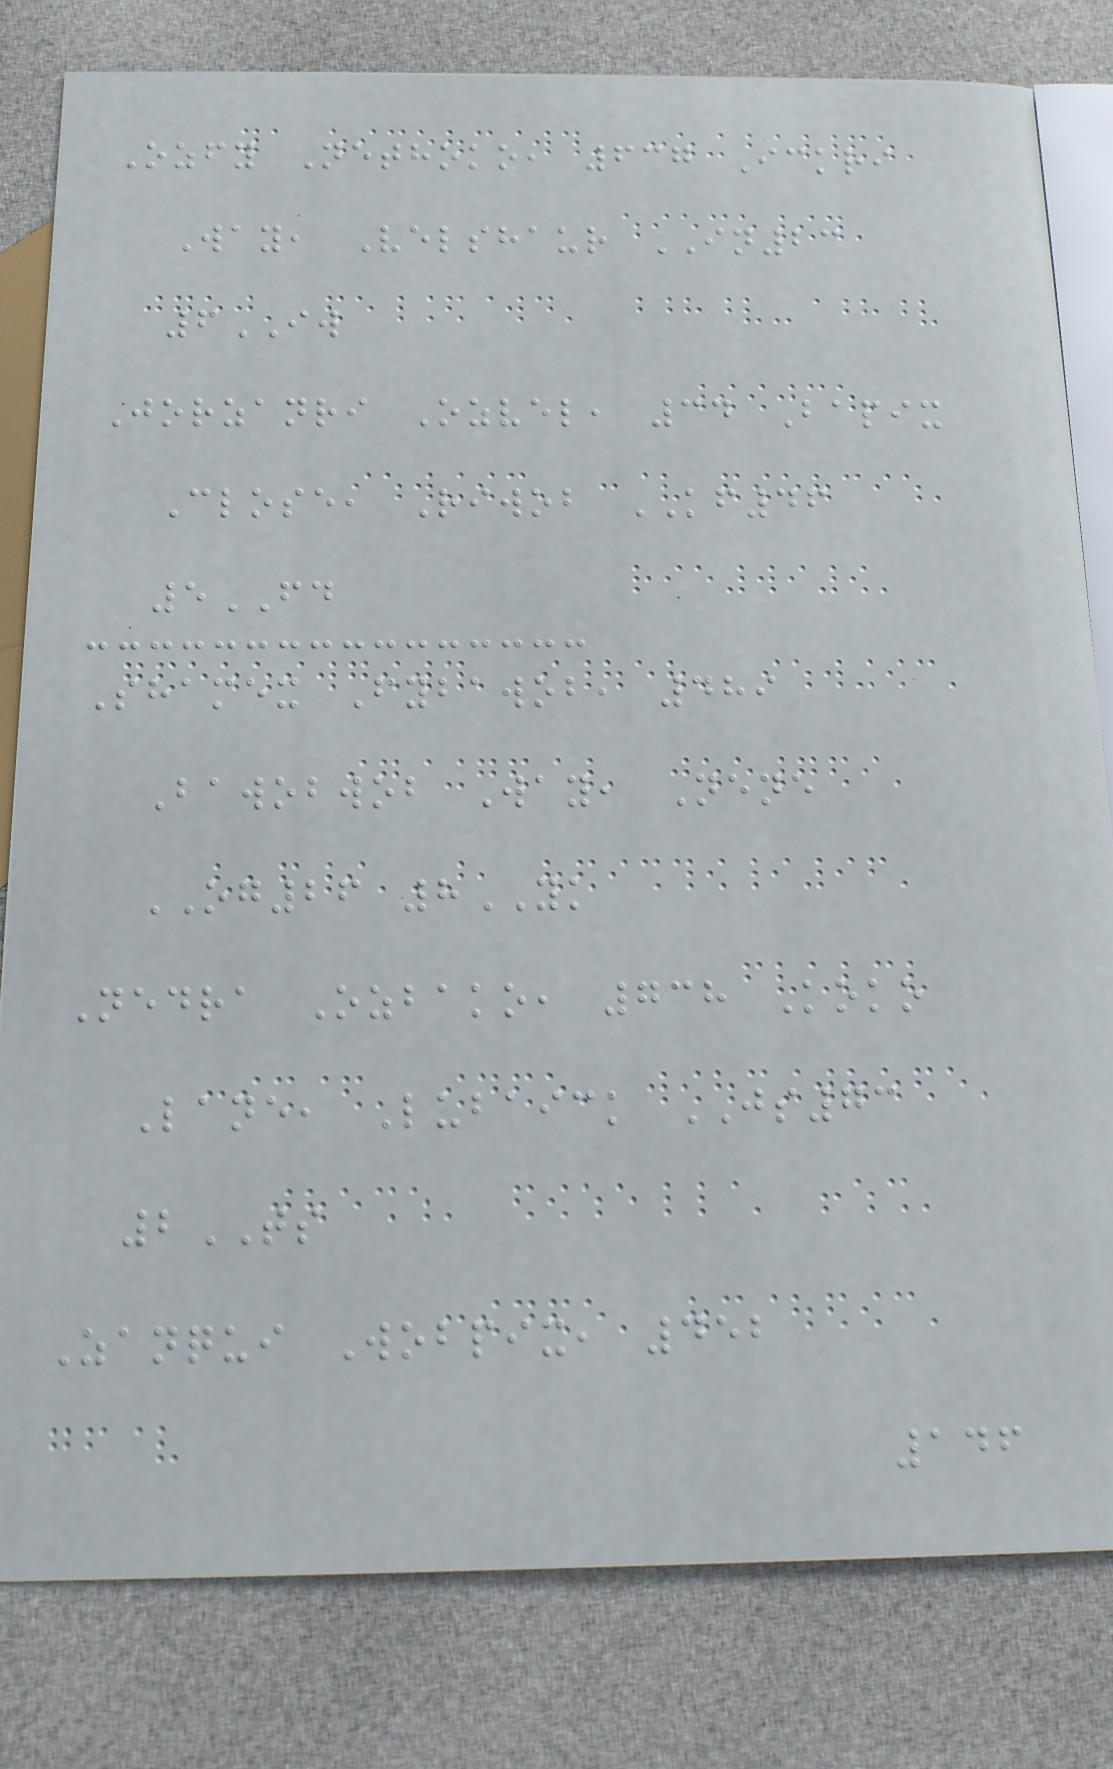Ozfy Nethoko, 637 Ickri
Way, Velshaur IN23
6IW
Jorzanri Ozvel, 34 Bapix
Close, Riwob KF46
5FD
Shamex Fybawob, 489
Bawobwob Way, Nene
OG26 8YK
Nedra Ozbako, 738 Koko
Lane, Lubaick JS73
2TS
Zanqui Wobpix, 452
146
